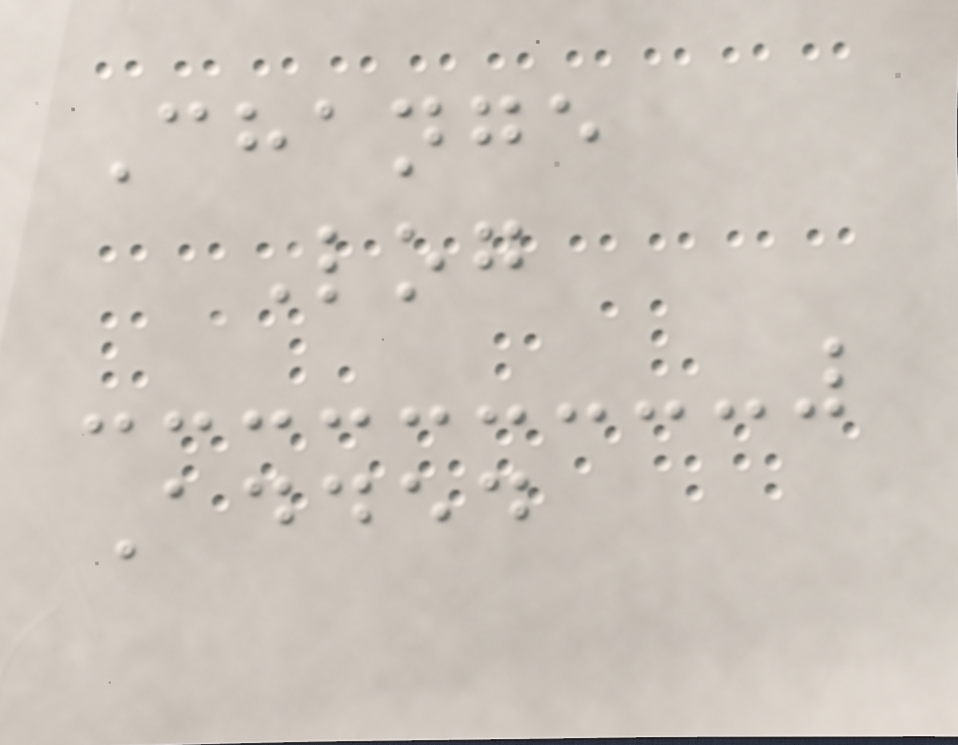Change
Log
Added
